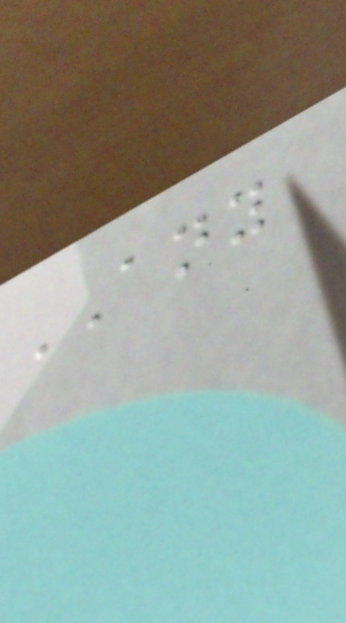ANY
